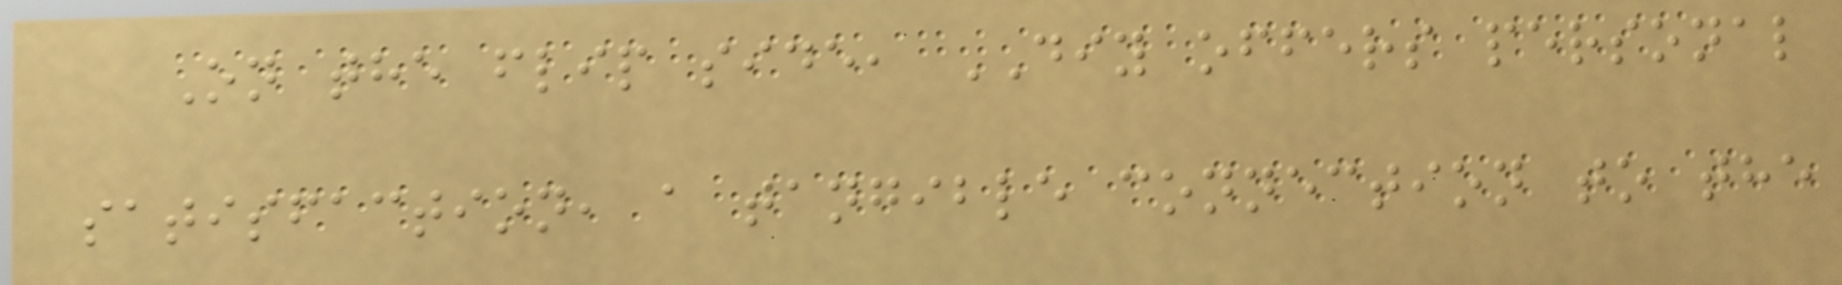On the flip side, DIY offers personal
satisfaction, a tangible connection to the
